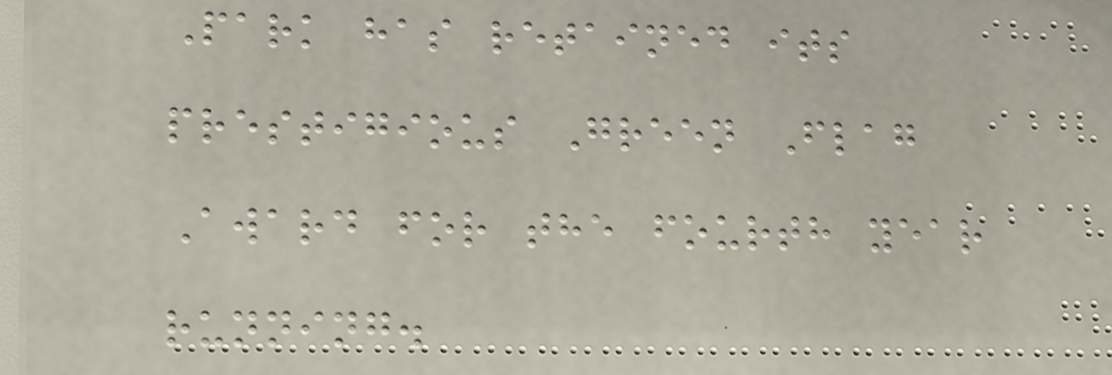Park has retained its
prestigious Green Flag
Award for the fourth year
running.
